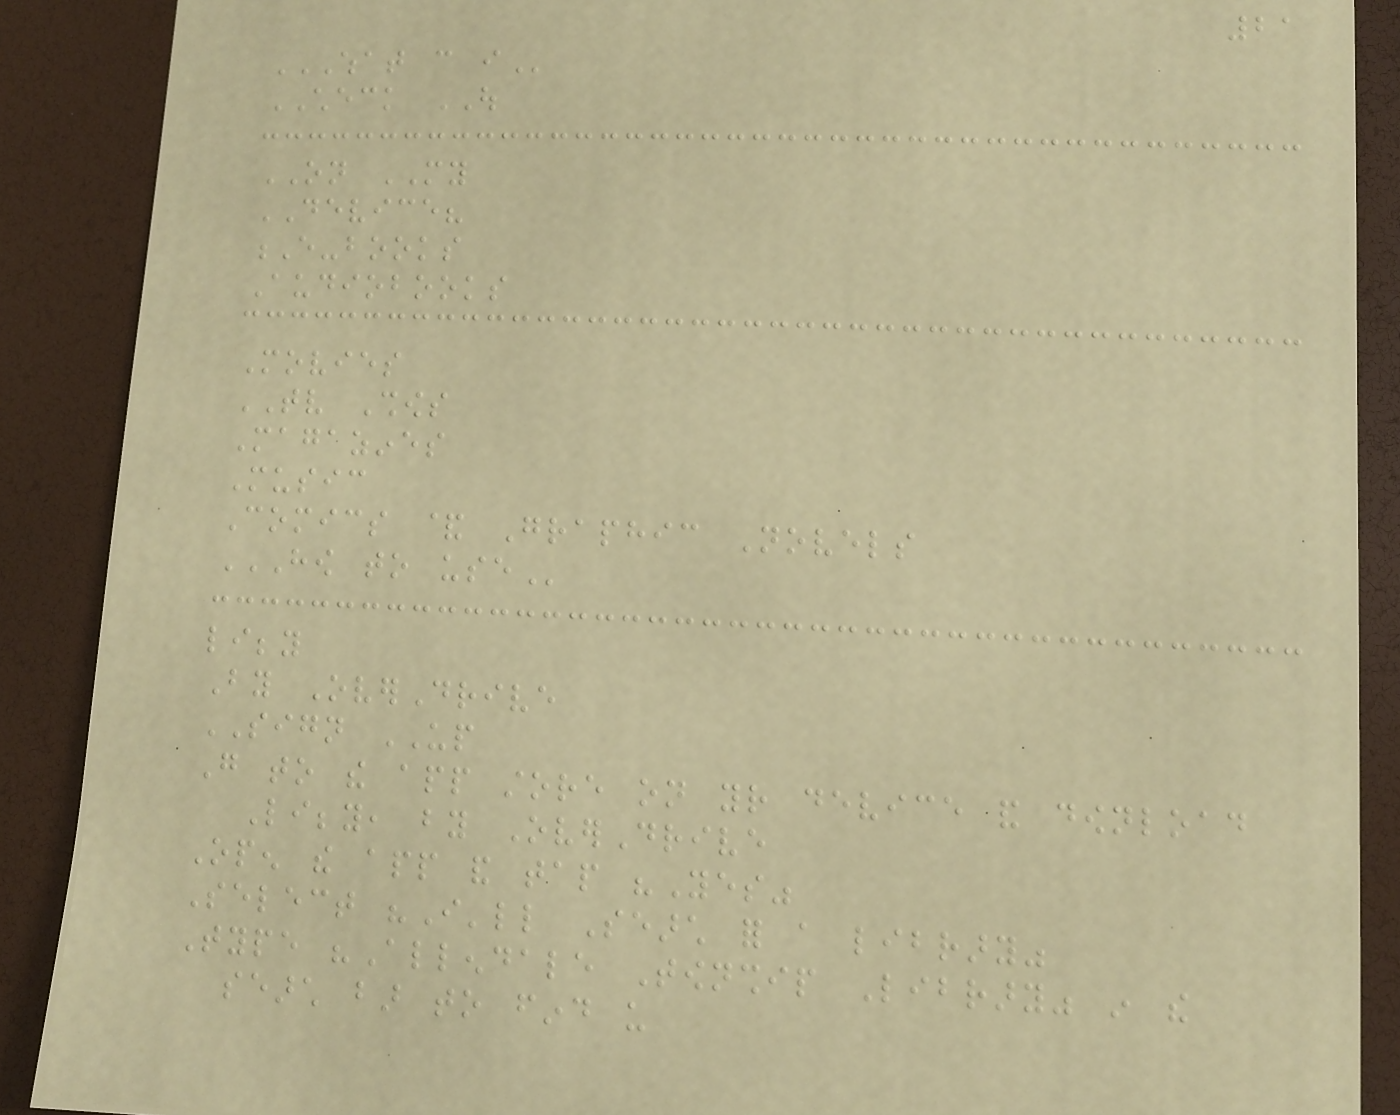21
WHAT CAN I
CHECK OUT
ON MY
DEVICE?
E-books
Audiobooks
Movies
TV Shows
Magazines
Music
Comics & Graphic Novels
HOW TO USE
libby
By OverDrive
SIGN UP
Go to the app store on your device and download
Libby, by OverDrive
Open the app and tap "Yes"
Select "I'll Search for a library"
Type "Allendale Township Library" in the
search bar to find us
